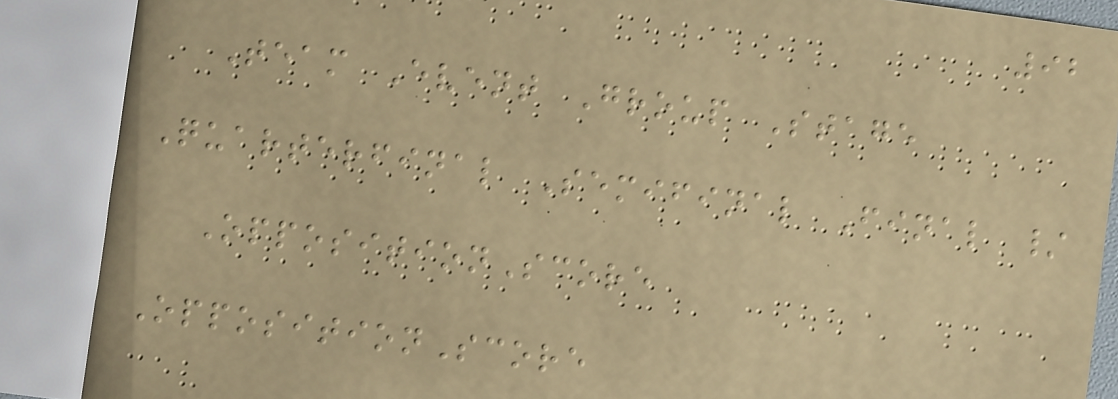92
Team Event Group Stage
Quarterfinal Semifinal Final /
OppositionScore
OppositionScore
